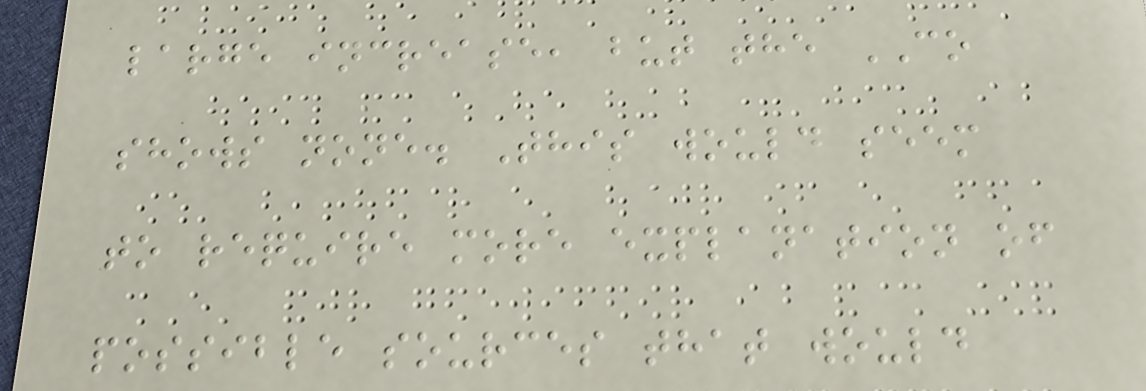large increase, but the CO
shows none. This would seem
to require more explanation of
possible sources that would
